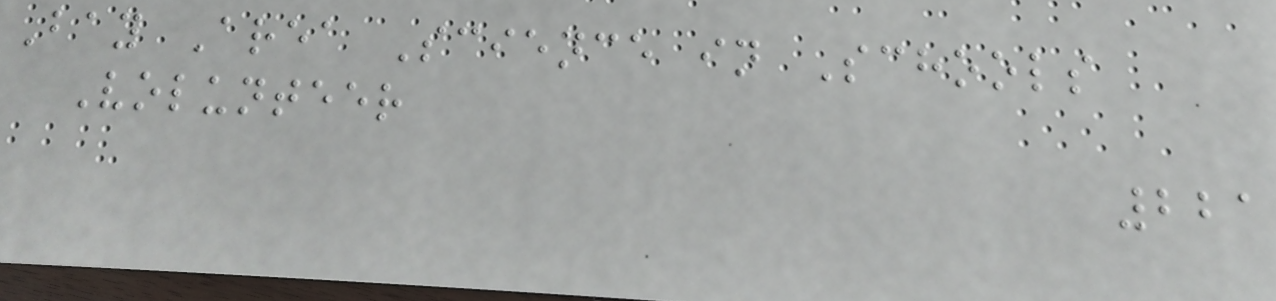Bay Area Science in Schools
Volunteer
221
